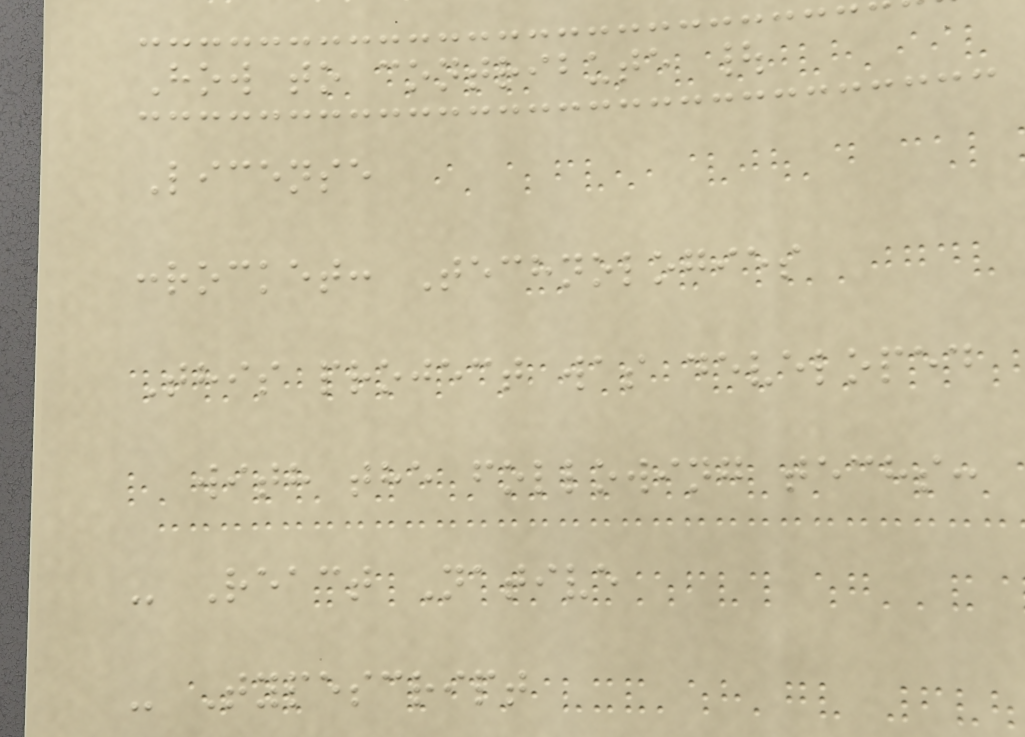How to contribute |
License
:rocket: Technologies
This project was developed
with the following techs:
- React Native
- Typescript
